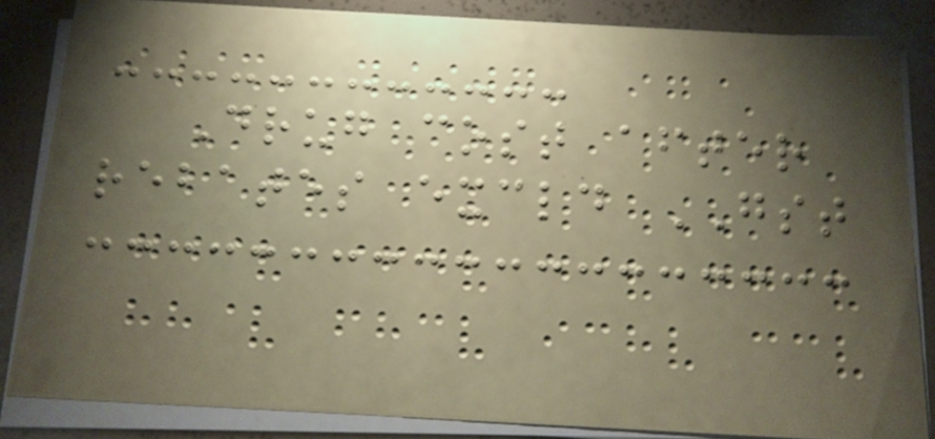Drug cost after
rebates excld GST
